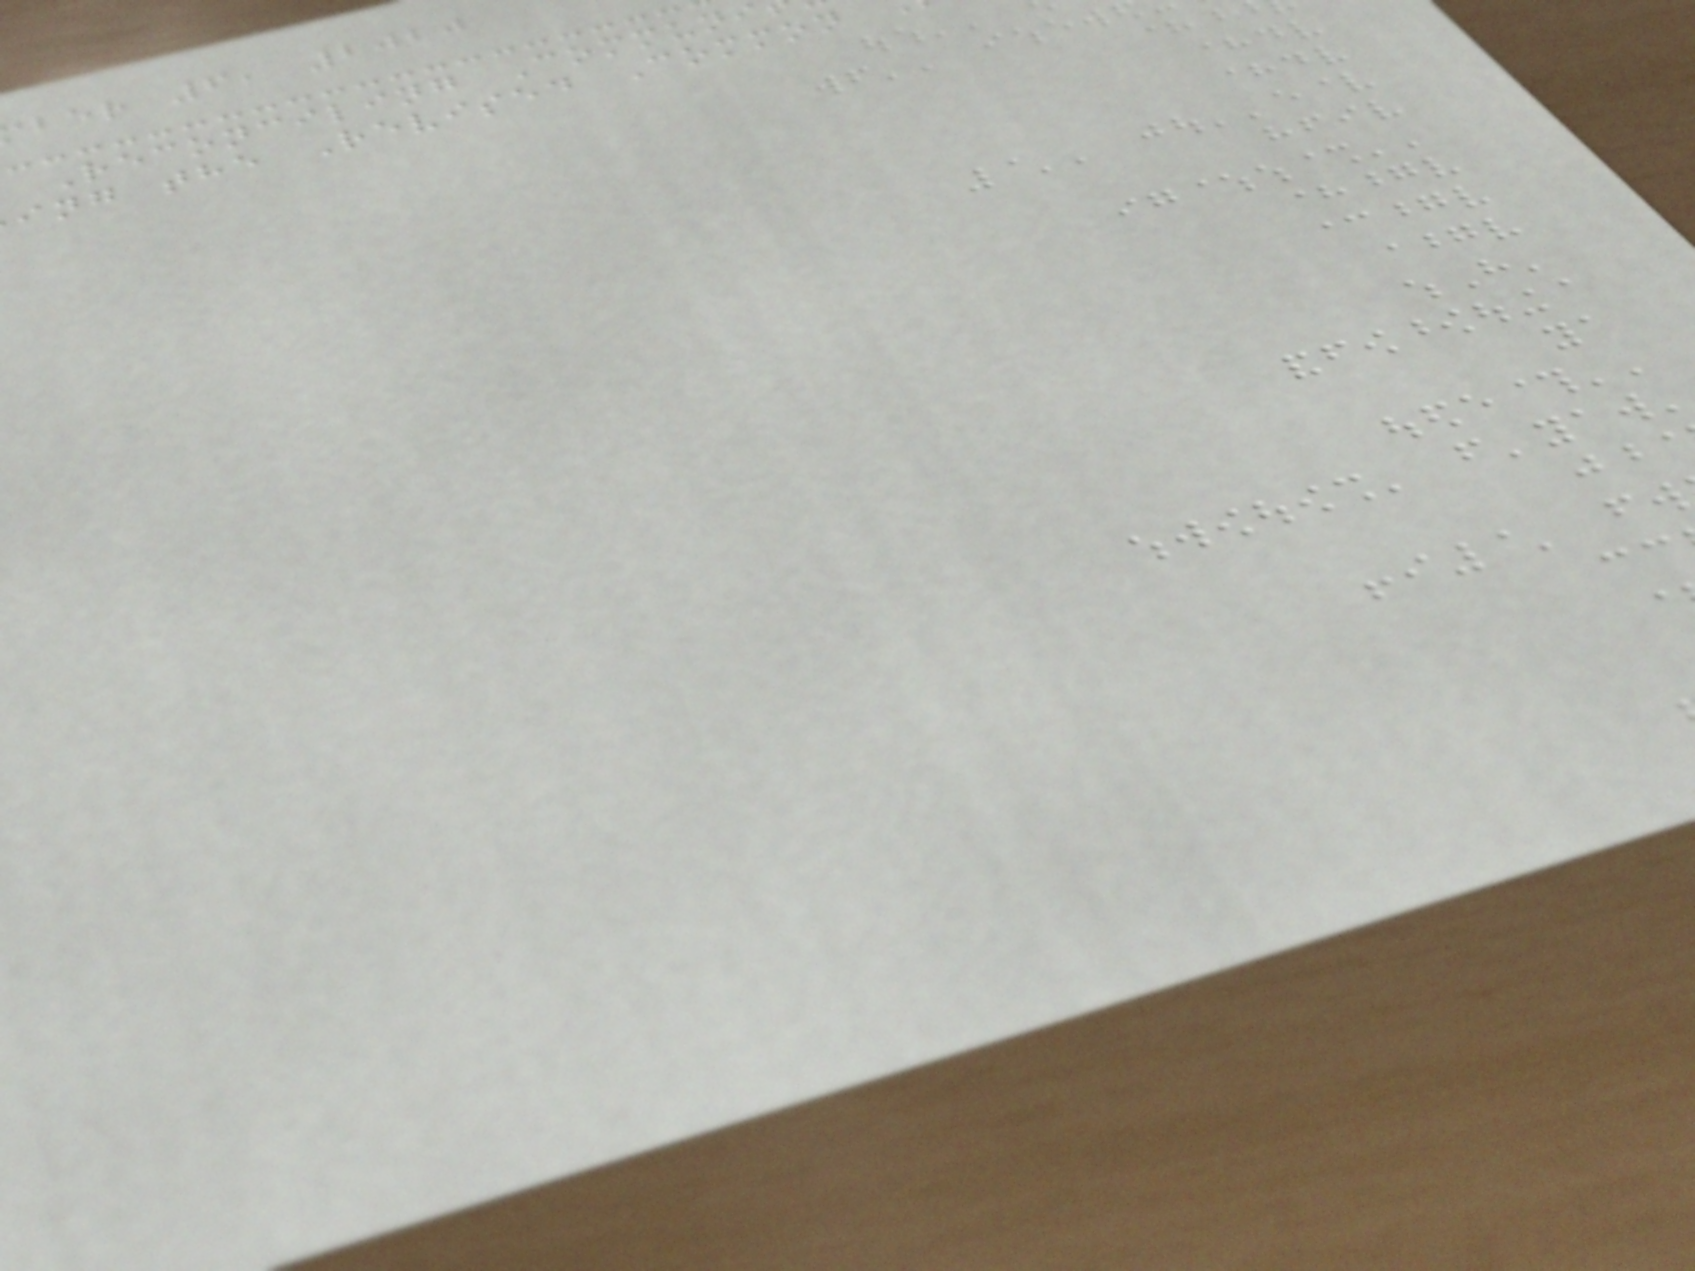ber 6, 2020
Reconciling Communi
ing the Revised Common
